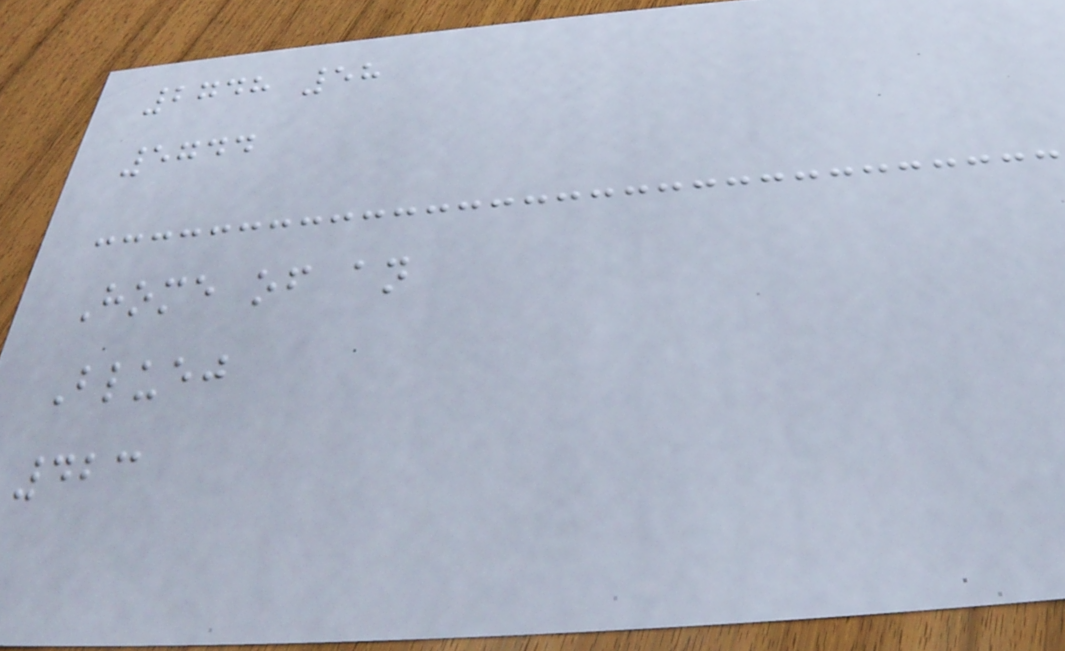2748 58
5744
Home of an
Bluej
423
